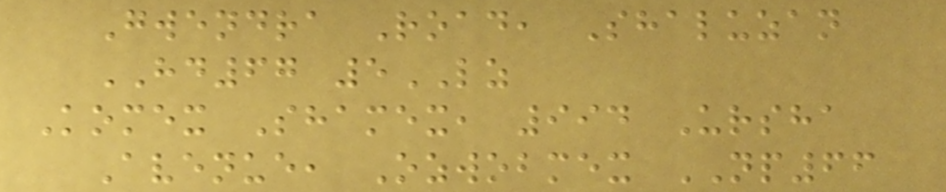Gwendra Road, Shaluzan
HD67 5LZ
Komex Shamex, 994 Ursha
Avenue, Ozwobmex NP66
